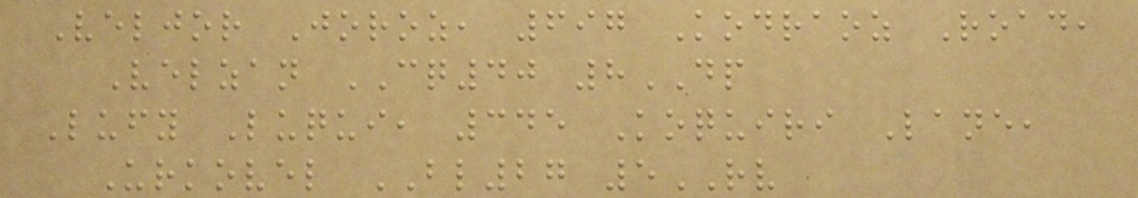Veljor Joroz, 697 Kodraoz Road,
Velzan CQ40 8DP
Lufy Luqui, 345 Koquiri Lane,
Urkovel BL27 5RV
